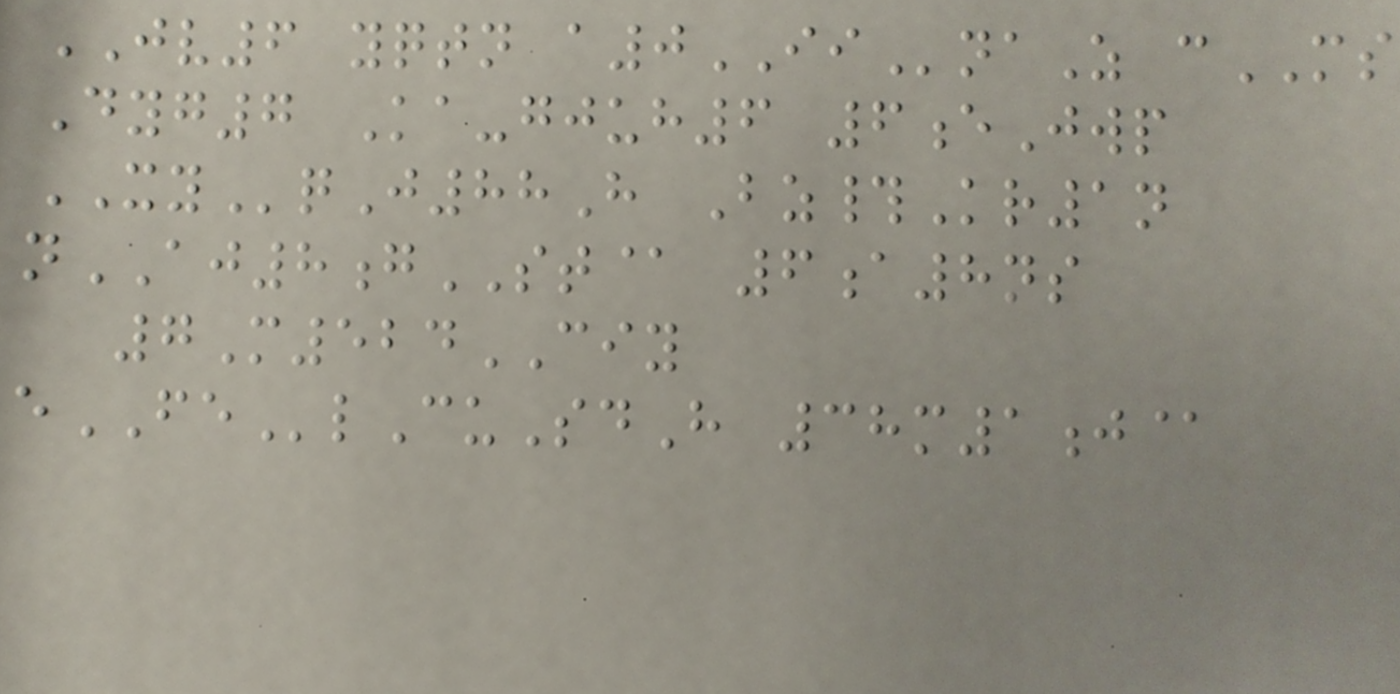JV6 yqtn a0IInaZ cMS
Dyg7 Ka-gjuh6 6eJwp
XYqJ88H Bz#Kr1n
nAJ8gST@ 6a8ns
7M524CIY
eFElCuSdH 38m1j@
